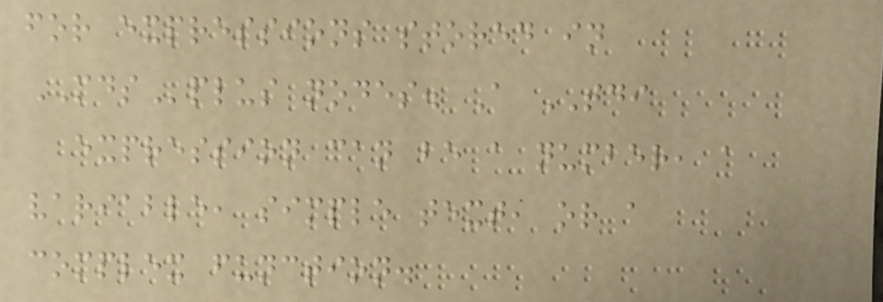for expressions stored in
MDSplus nodes. A TDI
expression can be a number, a
variable, simple text, or a
complex function.
